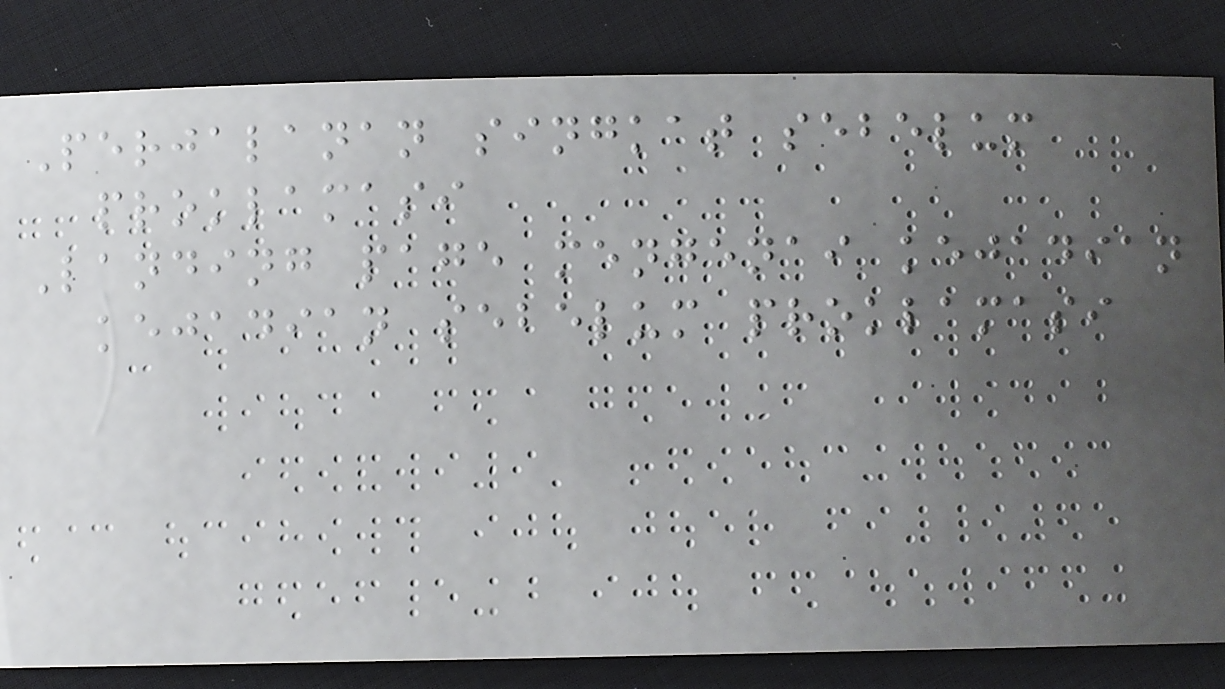Perjalanan singkat sebelum
proklamasi
Landing page mengenai kejadian
kejadian sebelum proklamasi
